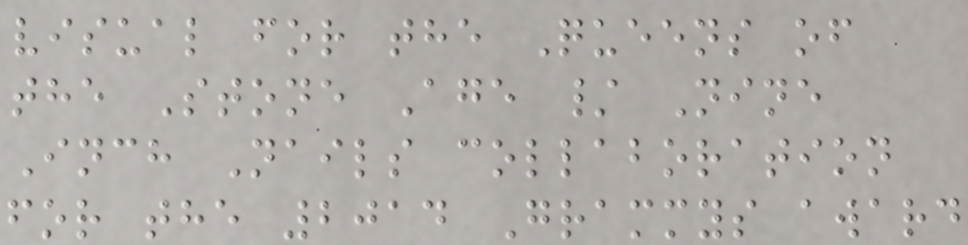visual for the Queens of
the Stone Age / Nine
Inch Nails collaboration
for the 2014 Grammys award
